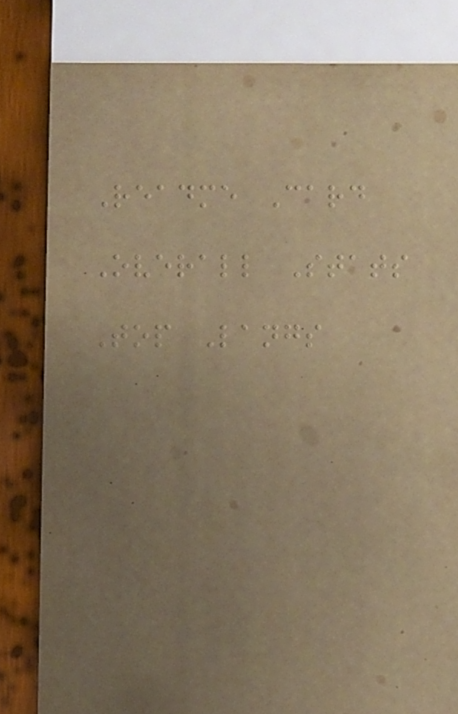Readme Card
Overall Stats
Top Langs
